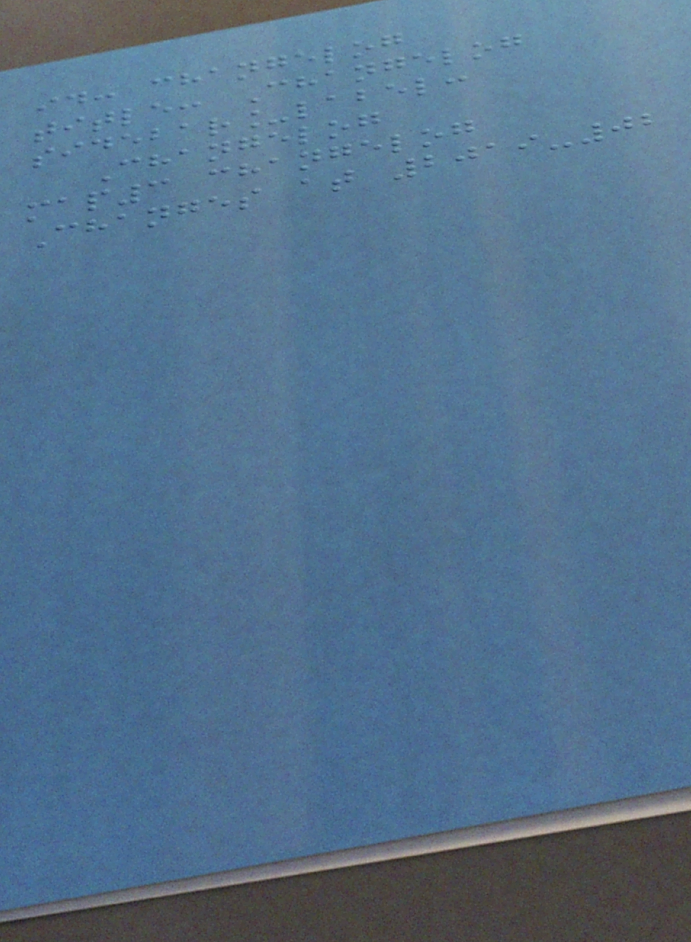id: changelog
title: Changelog
sidebar_label:
Changelog
map3 changelog
Changes at 2019-02
